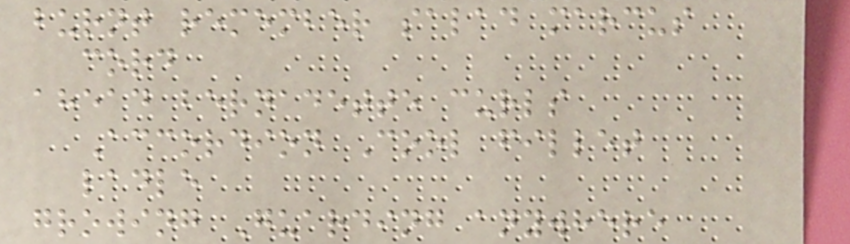burnt remember salad marcus
cord
ahead bernadette curls
Accordion Cool fillet
ladle
growing Guarding anywhere
